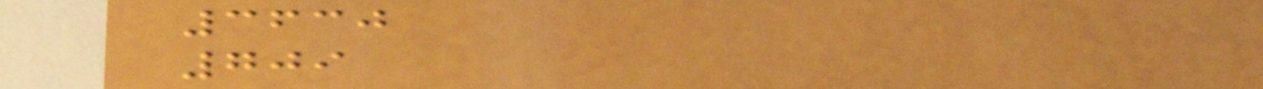3630
709
